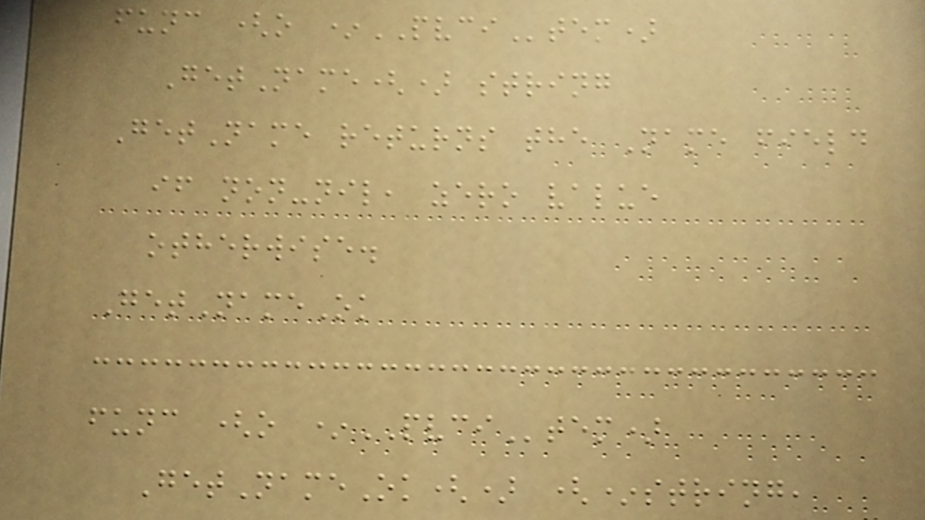func (o *PVCItem)
GetName() string
GetName returns the Name field
if non-nil, zero value
otherwise.
GetNameOk
func (o *PVCItem)
GetNameOk() (*string,
